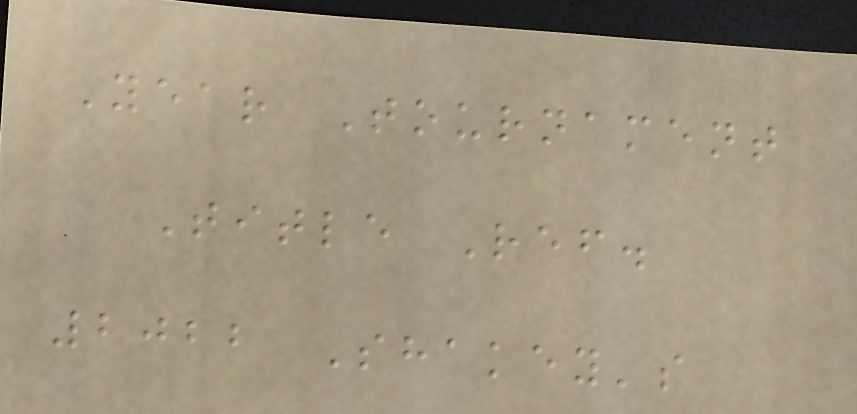Year Tournament
Title Ref.
2022 Shakey's
